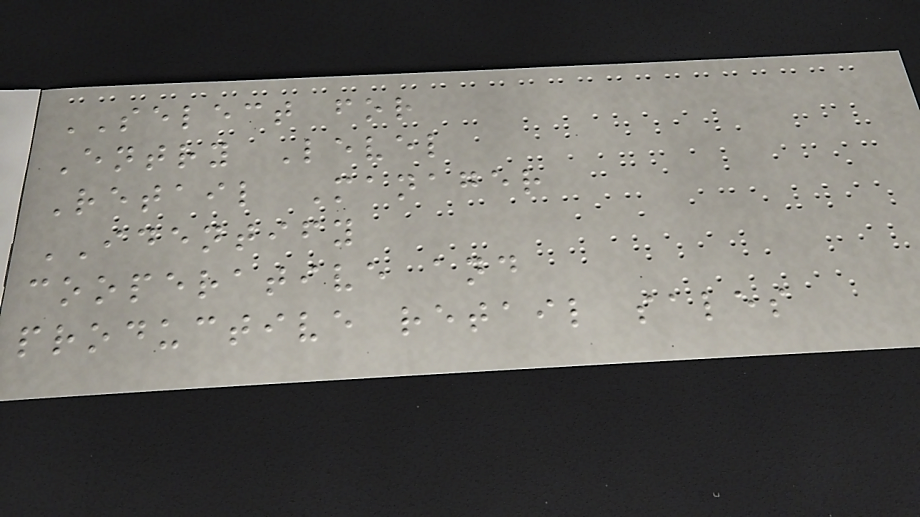SELECT for
Entry Level
Retail Manager
IDENTIFY
cooperative and
productive retail sales
